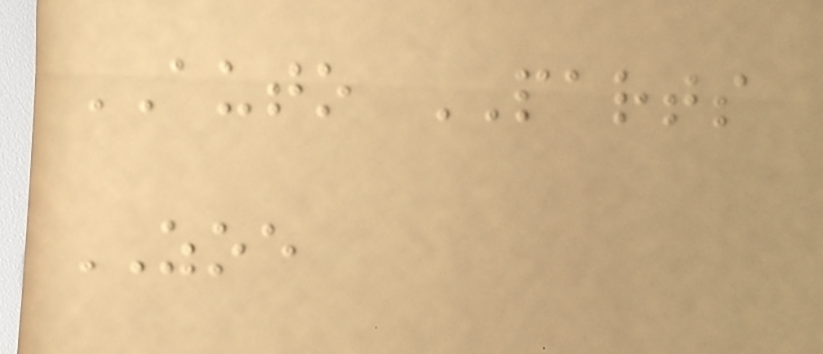AUTO PARTS
ZOE
